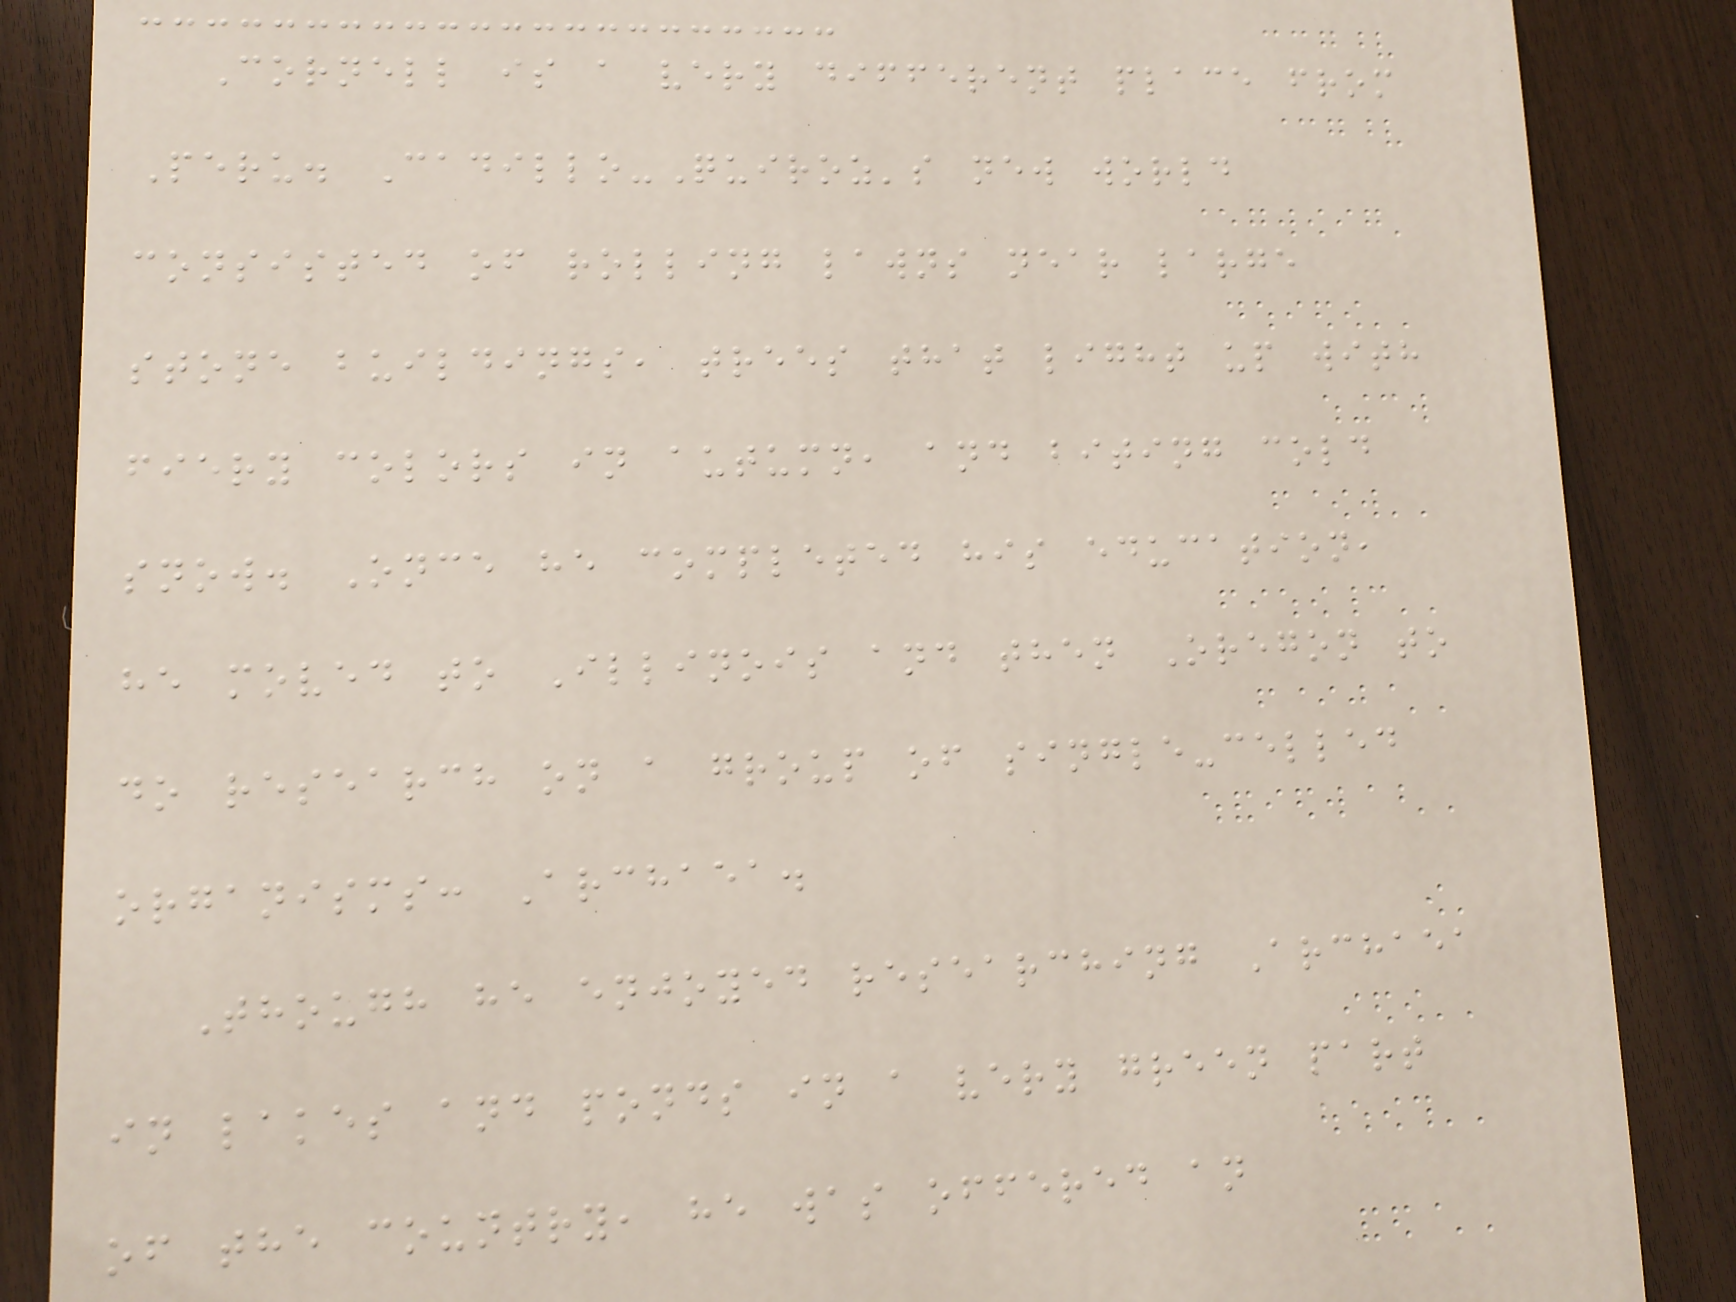Cornell is a very different place from
Peru. Cadillo-Quiroz's new world
consisted of rolling lawns near large
stone buildings, trees that light up with
fiery colors in autumn, and biting cold
snow. Once he completed his education,
he moved to Illinois and then Oregon to
do research on a group of single-celled
organisms: Archaea.
Though he enjoyed researching Archaea
in lakes and ponds in a very green part
of the country, he was offered an
